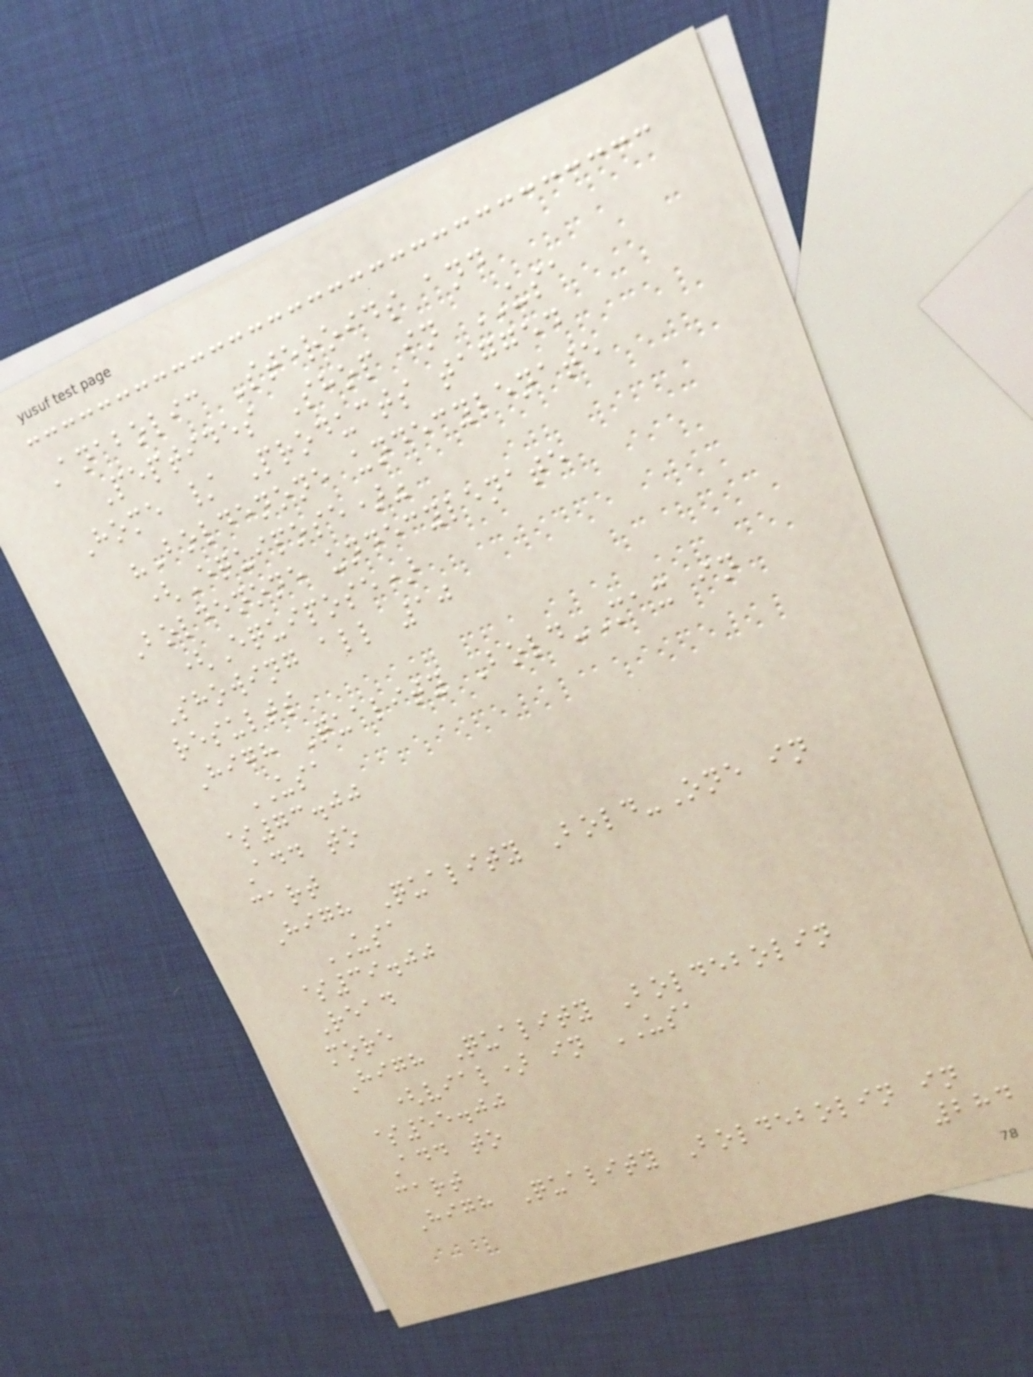Anabolic Steroids and
Peptides Shop in USA
Home / Products tagged
"Boldenone undecylenate
(Equipose)"
Boldenone undecylenate
(Equipose)
Showing all 10
results
High Quality Bold-Max in
USA
$73.00
Add to
cart
High Quality Bold-One in
USA
$39.00
Read
more
High Quality Boldebolin
(vial) in USA
$55.00
Add to
cart
High Quality Boldebolin in
284
